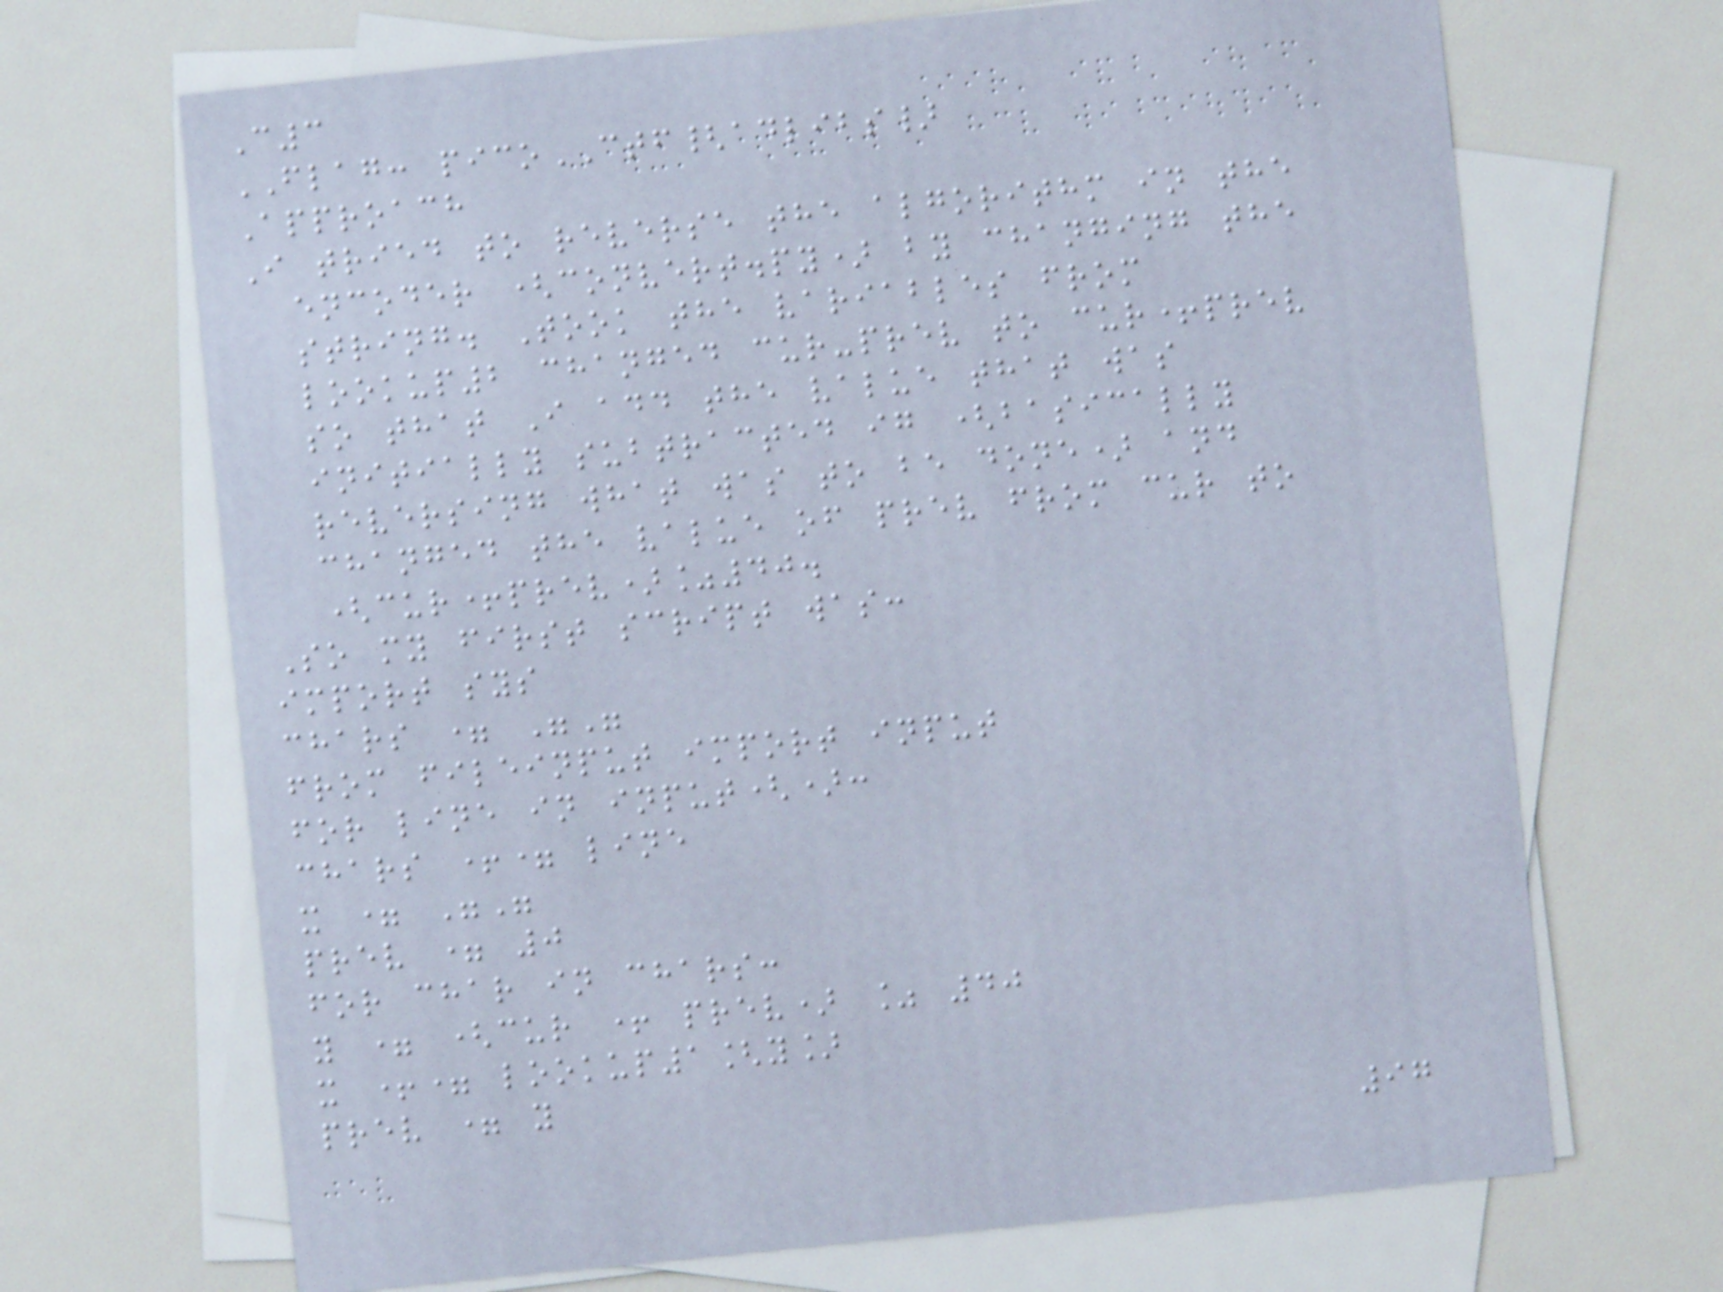C3
FLAG: picoCTF{adlibs}
Approach
I tried to reverse the algorithm in the
encoder (convert.py) by changing the
string. Took the variables from
lookup2 changed cur-prev to cur+prev
so that I add the value that was
initially subtracted ig (basically
reversing what was to be done) and
changed the value of prev from cur to
(cur+prev)%40.
So my first script was:
import sys
chars = ""
from fileinput import input
for line in input():
chars += line
x = ""
prev = 0
for char in chars:
y = (cur + prev) % 40
x += lookup1[y]
prev = y
97
